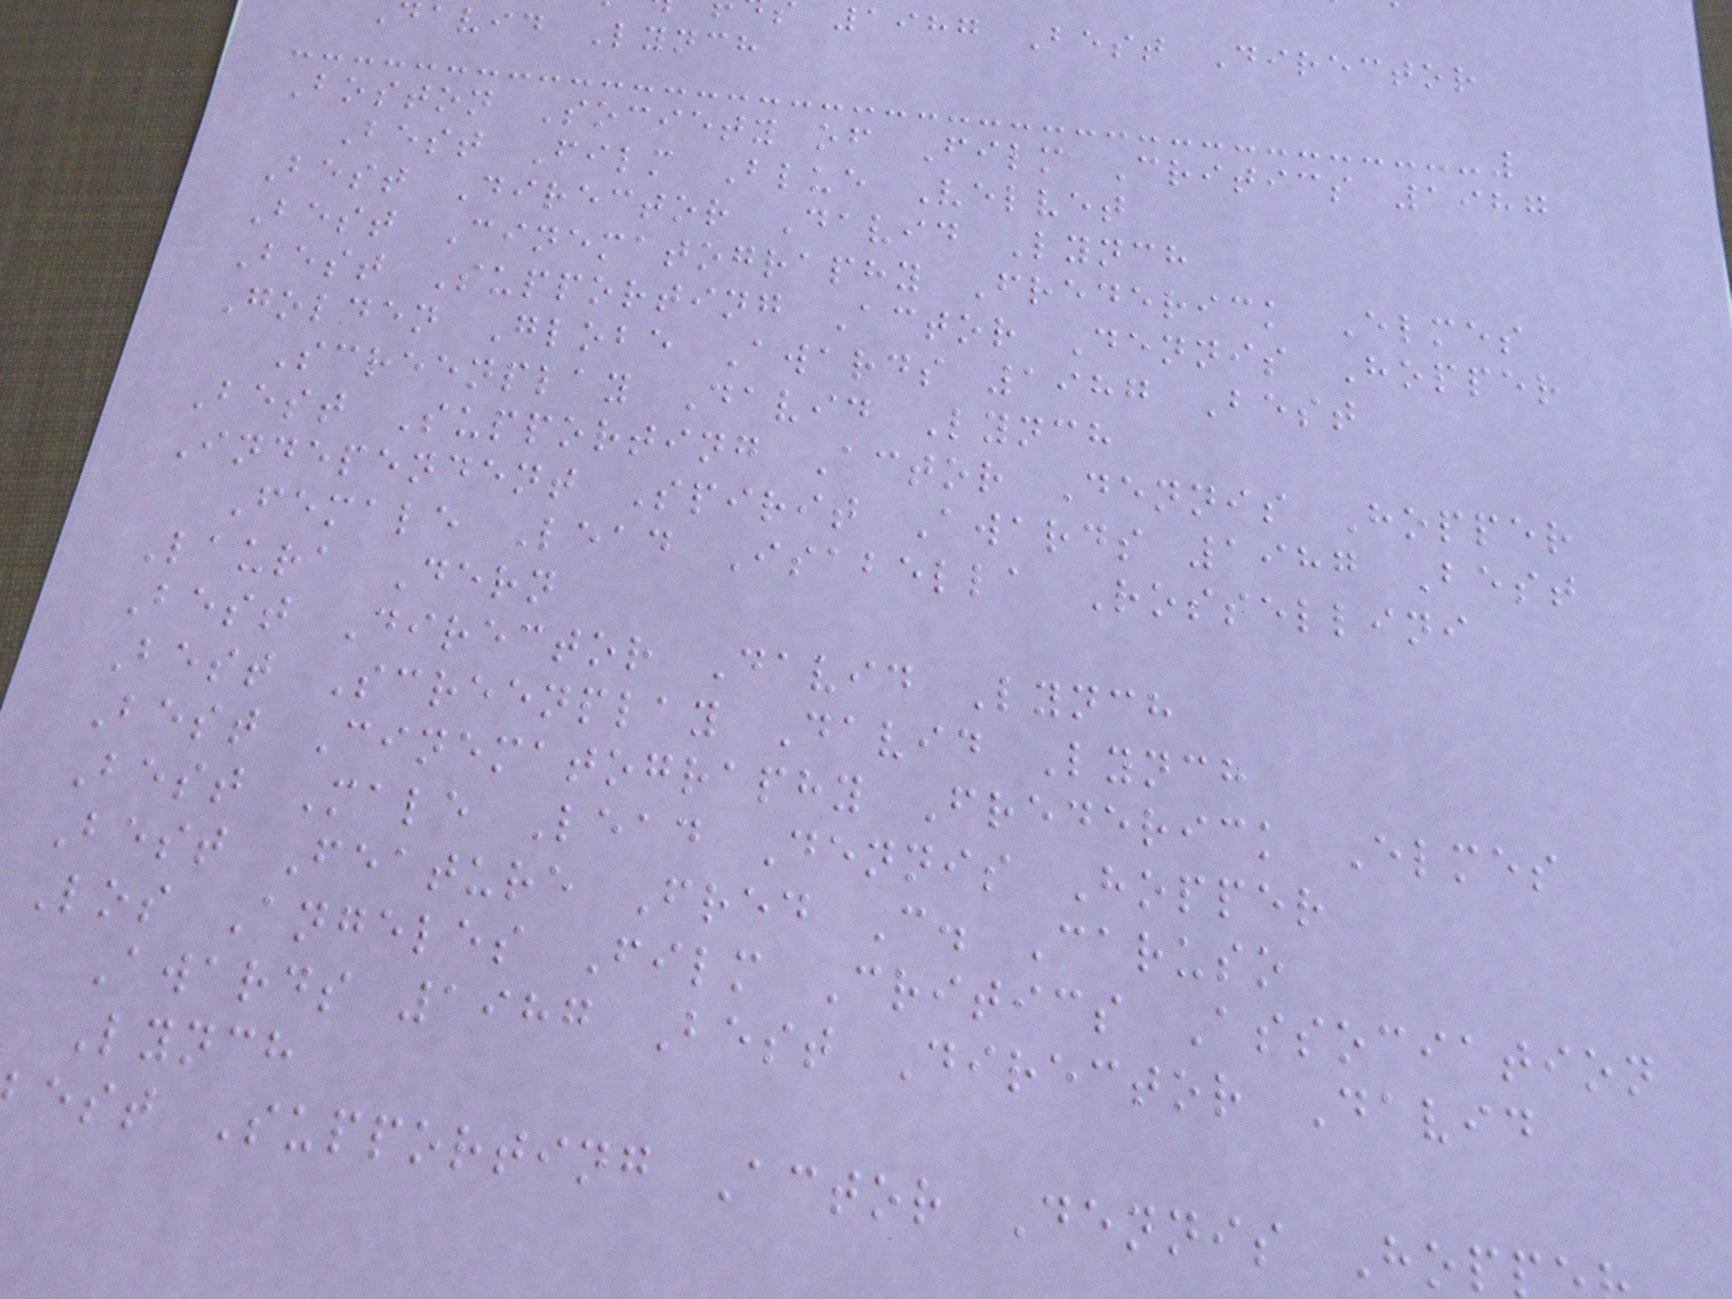1987 Best Director
avid Lynch
Boston Society of Film Critics 1987
Best Film Blue Velvet
Best Director David Lynch
Best Cinematography Frederick Elmes
Best Supporting Actor Dennis Hopper
Golden Globe Awards 1987 Best
Screenplay David Lynch
Best Supporting Actor Dennis Hopper
Independent Spirit Awards 1987 Best
Female Lead Isabella Rossellini
Laura Dern
Best Director David Lynch
Best Screenplay David Lynch
Best Cinematography Frederick Elmes
Best Male Lead Dennis Hopper
Best Feature Fred C. Caruso
Los Angeles Film Critics Association
Awards 1987 Best Director David
Lynch
est Supporting Actor Dennis Hop
